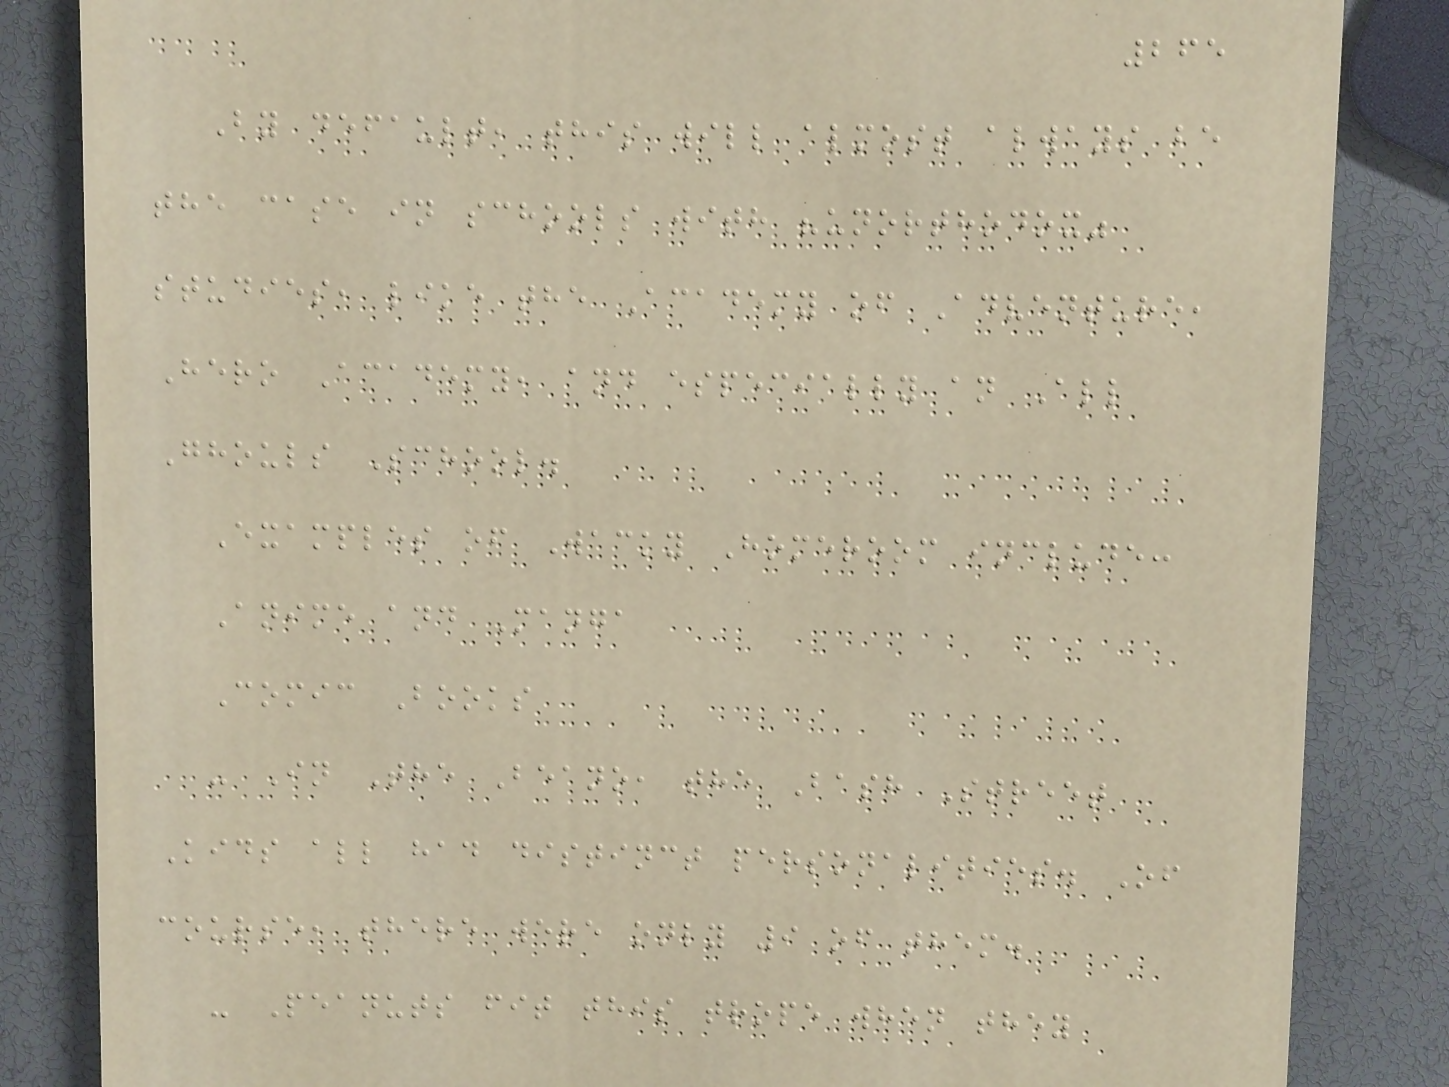265
By default, this will almost always be
the case in schools with "unorthodox"
studies, like the Academy of Adventure,
Hero Academy, and especially an All
Ghouls School.
Examples of Wacky Homeroom include:
Anime and Manga
Comic Books
- In The Beano, the Bash Street
Kids all had distinct personalities. Of
course, there were only 9 of them.
- Peanuts fit this trope when they
